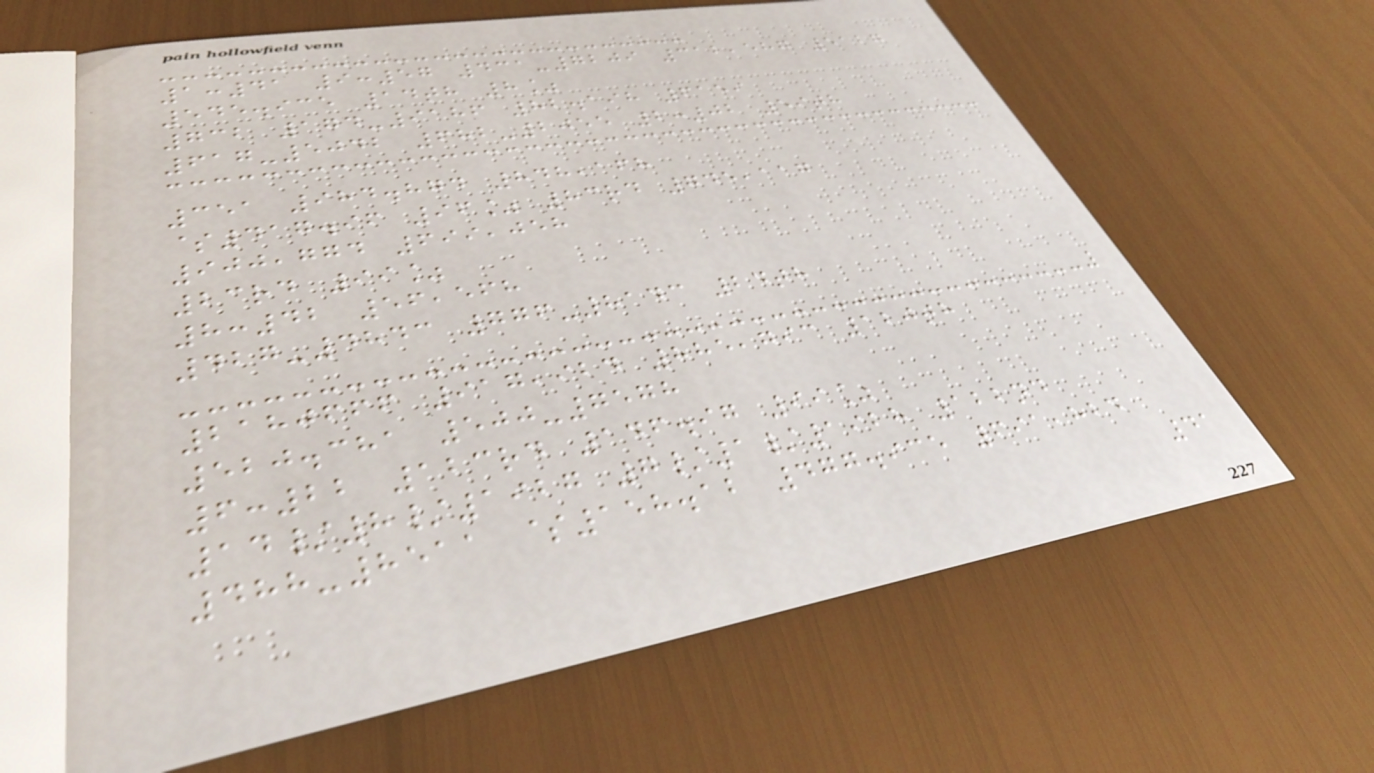1:41 9:57 431-7209 312,587 5127
545.935 14th 8%
732 174-9186 82.198 6159
617-5042 682-2055 2:02 59th
351 984.874 848,168
$417.96 96% 83rd 745,117
900,774 699,058
23rd 99%
8:42 56,568
427-4843 776-8143 24th
2180666 917,924 885,793 120th
520.381 500-7578
6:22 123rd 146.97 99%
14/8/1927 7/1/1928 122nd
488-8511 $158.12 477.935 691,824
41
